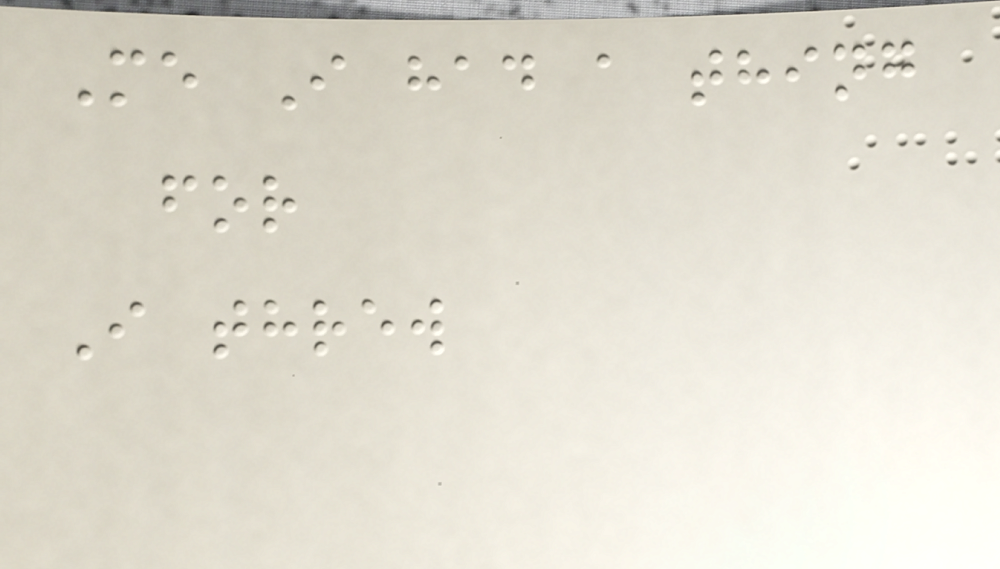Me I had a thing
for
I threw
